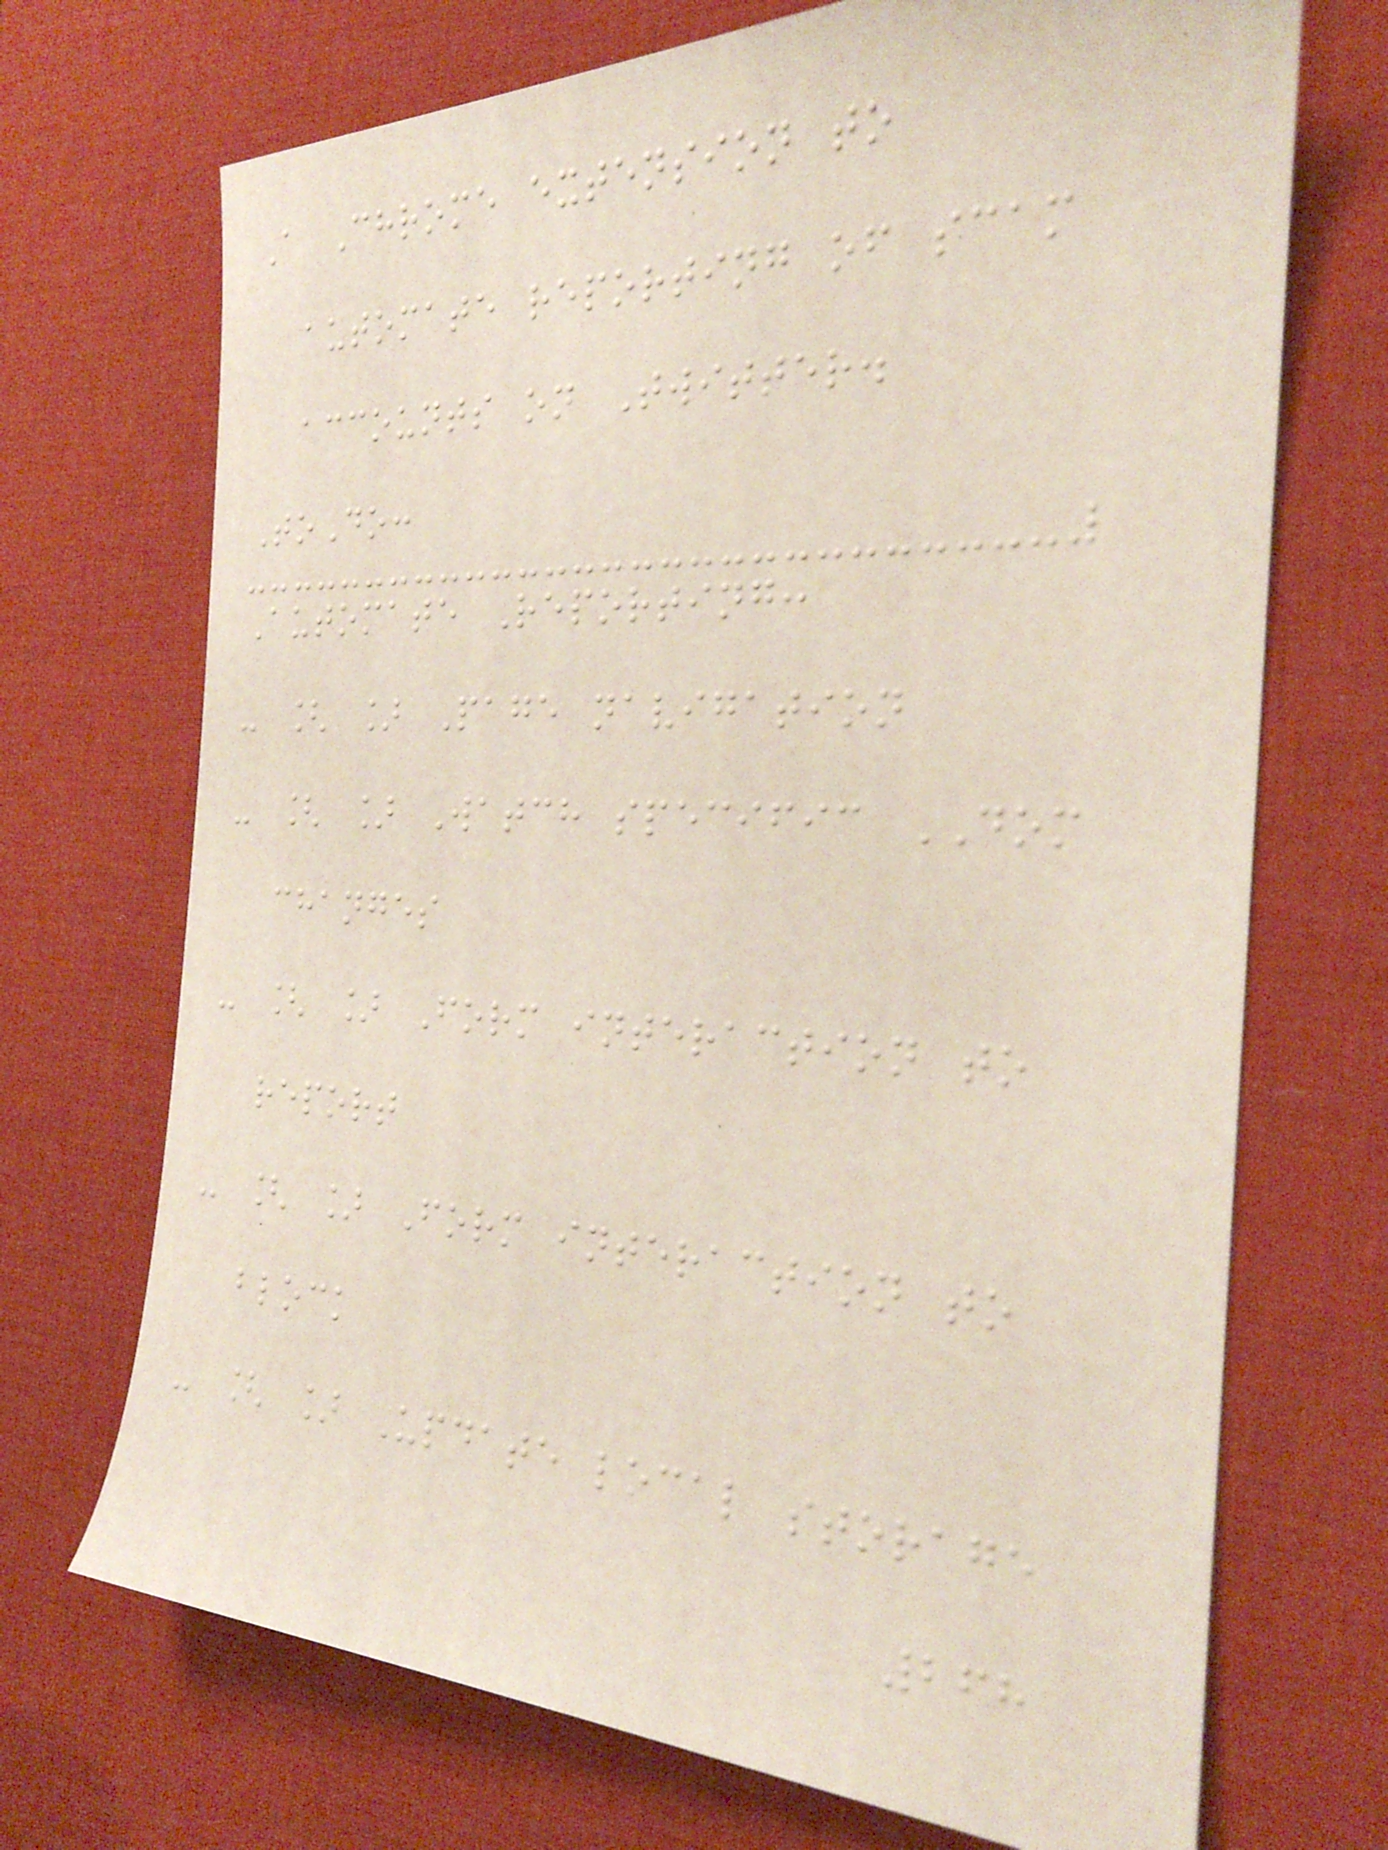A Chrome extension to
automate reporting of scam
accounts on Twitter.
ToDo:
Automate Reporting:
- [ ] Page navigation
- [ ] Watch specific DOM
changes
- [ ] Form interaction to
report
- [ ] Form interaction to
block
- [ ] Update local storage
268
